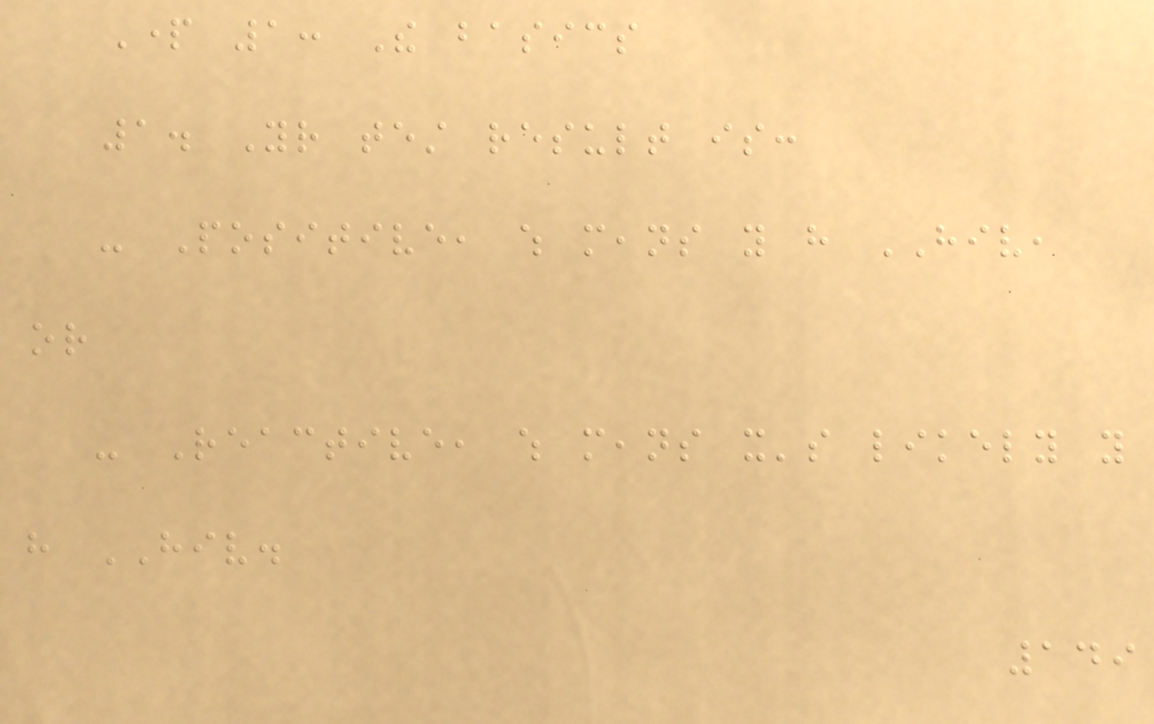Part 1: The basics
1. Your test result is:
- Positive, which means you have HIV,
or
- Reactive, which means it's likely you
have HIV.
149
